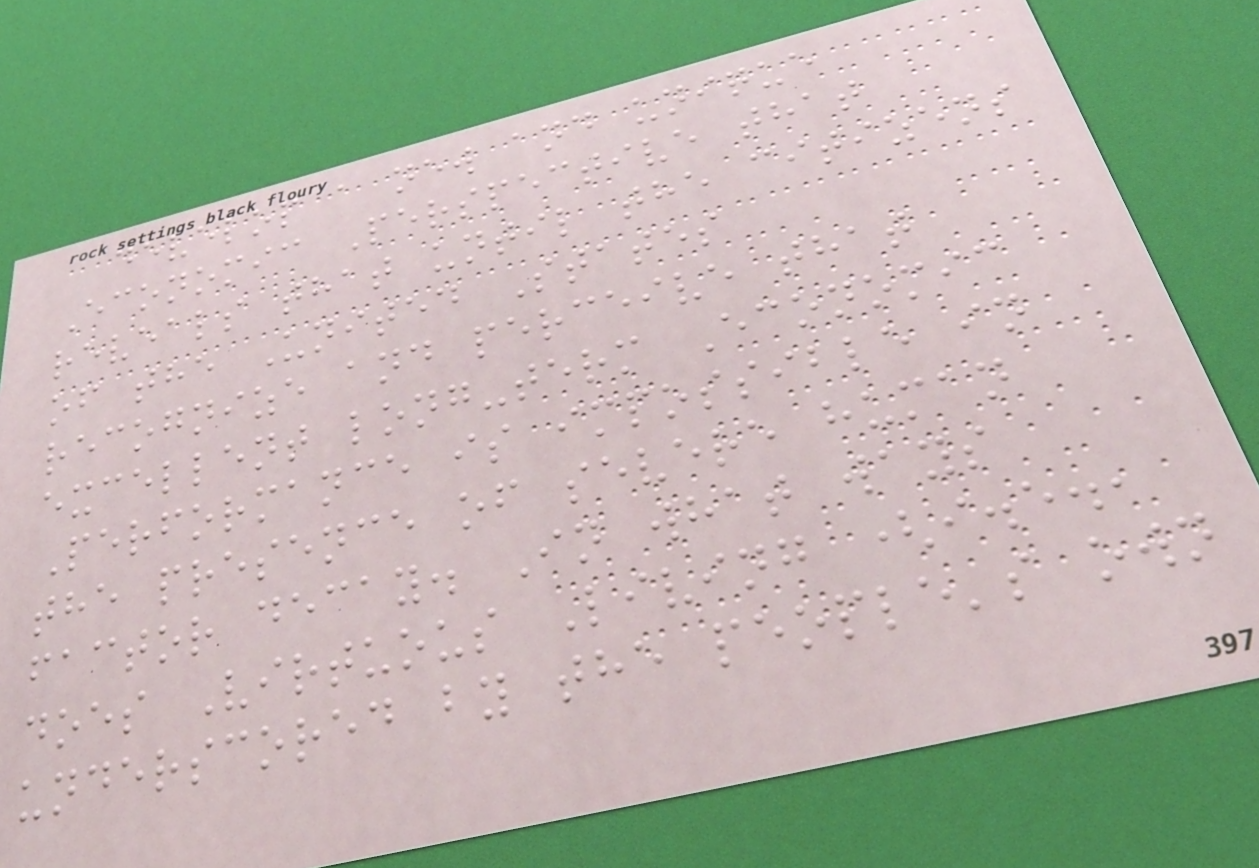develop a new and unique
Economic Perspective that
reveals that until the citizens
of the United States
recognize and perceive that
excellent long-term Economic
Performance is impossible in
the presence of severe human
factor decay. In what ways
does Virtuous Living (i.e.,
underscored by the people's own
